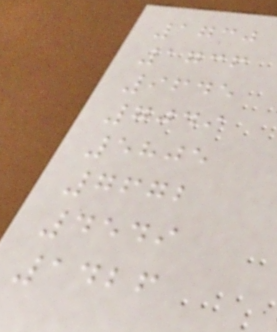1730
1736
9645
7049
5805
7672
4549
1426
